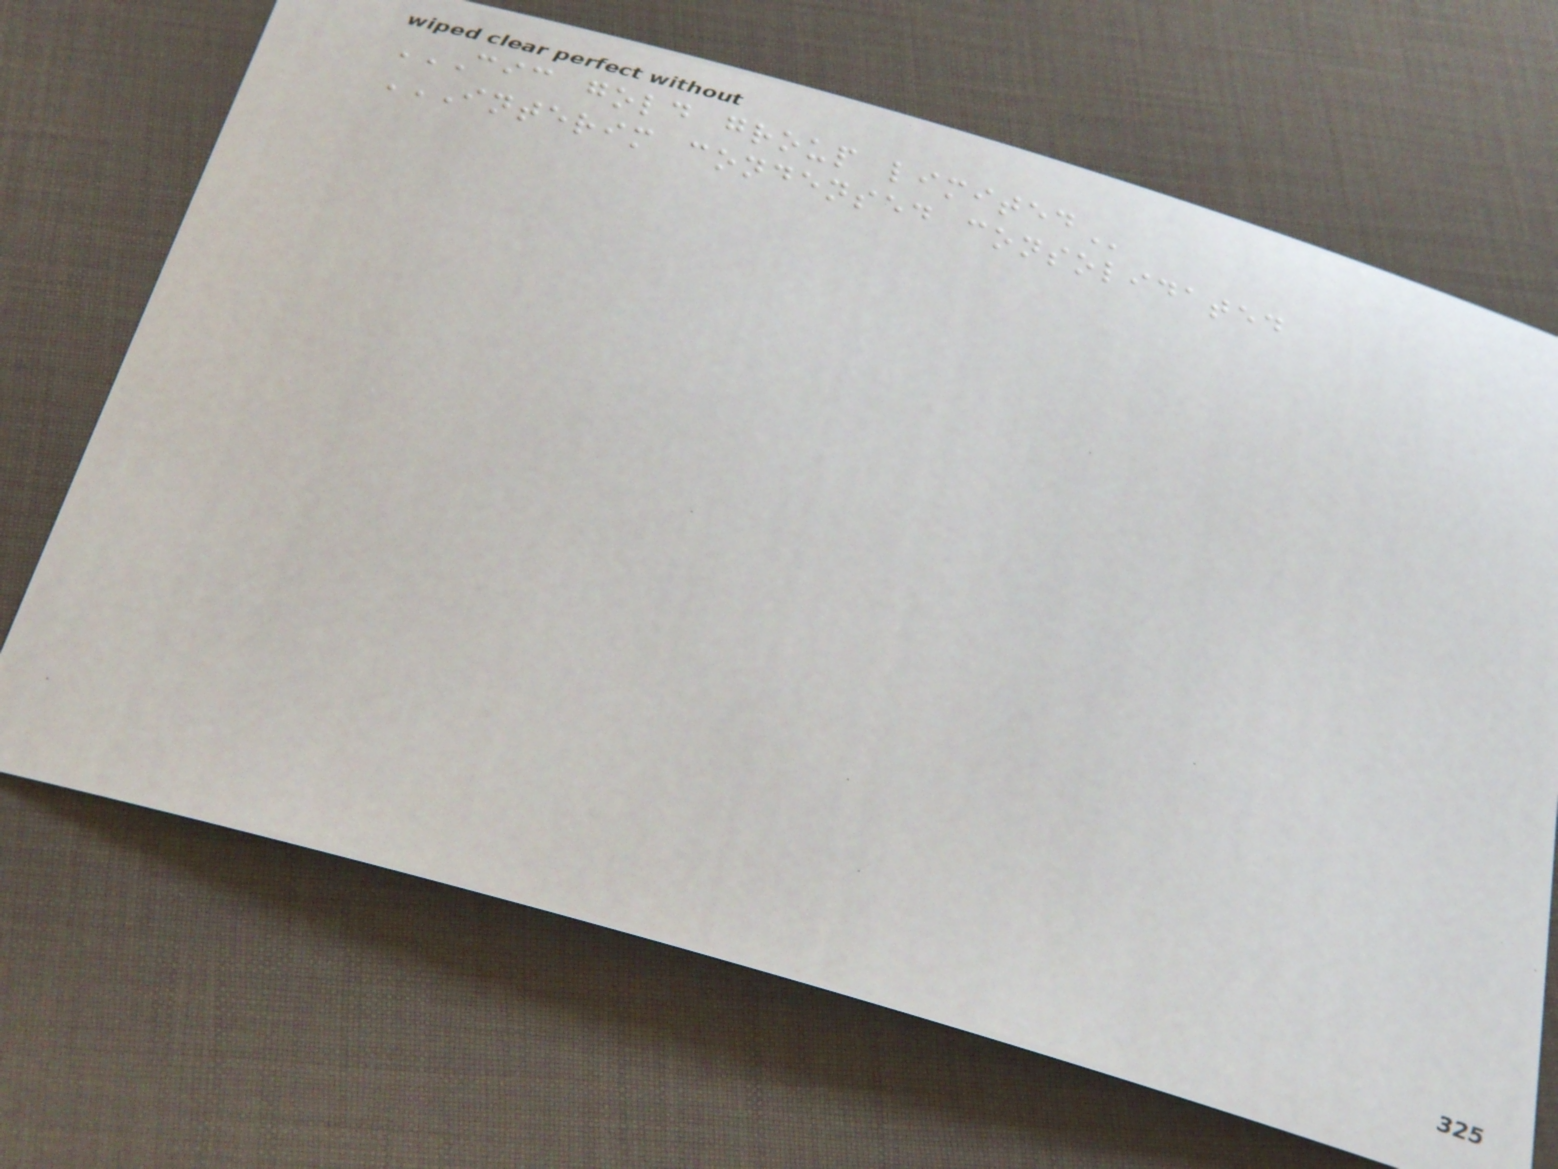CIC GOLD GROUP LIMITED
INTERIM CONDENSED CONSOLIDATED
